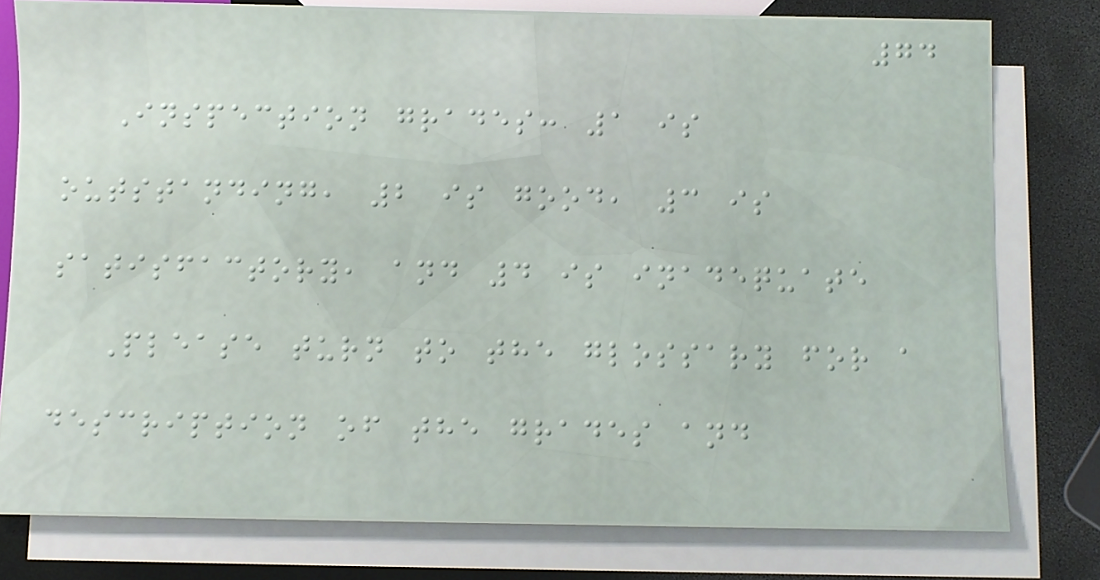74
Inspection grades: 1 is
outstanding, 2 is good, 3 is
satisfactory, and 4 is inadequate
Please turn to the glossary for a
description of the grades and
